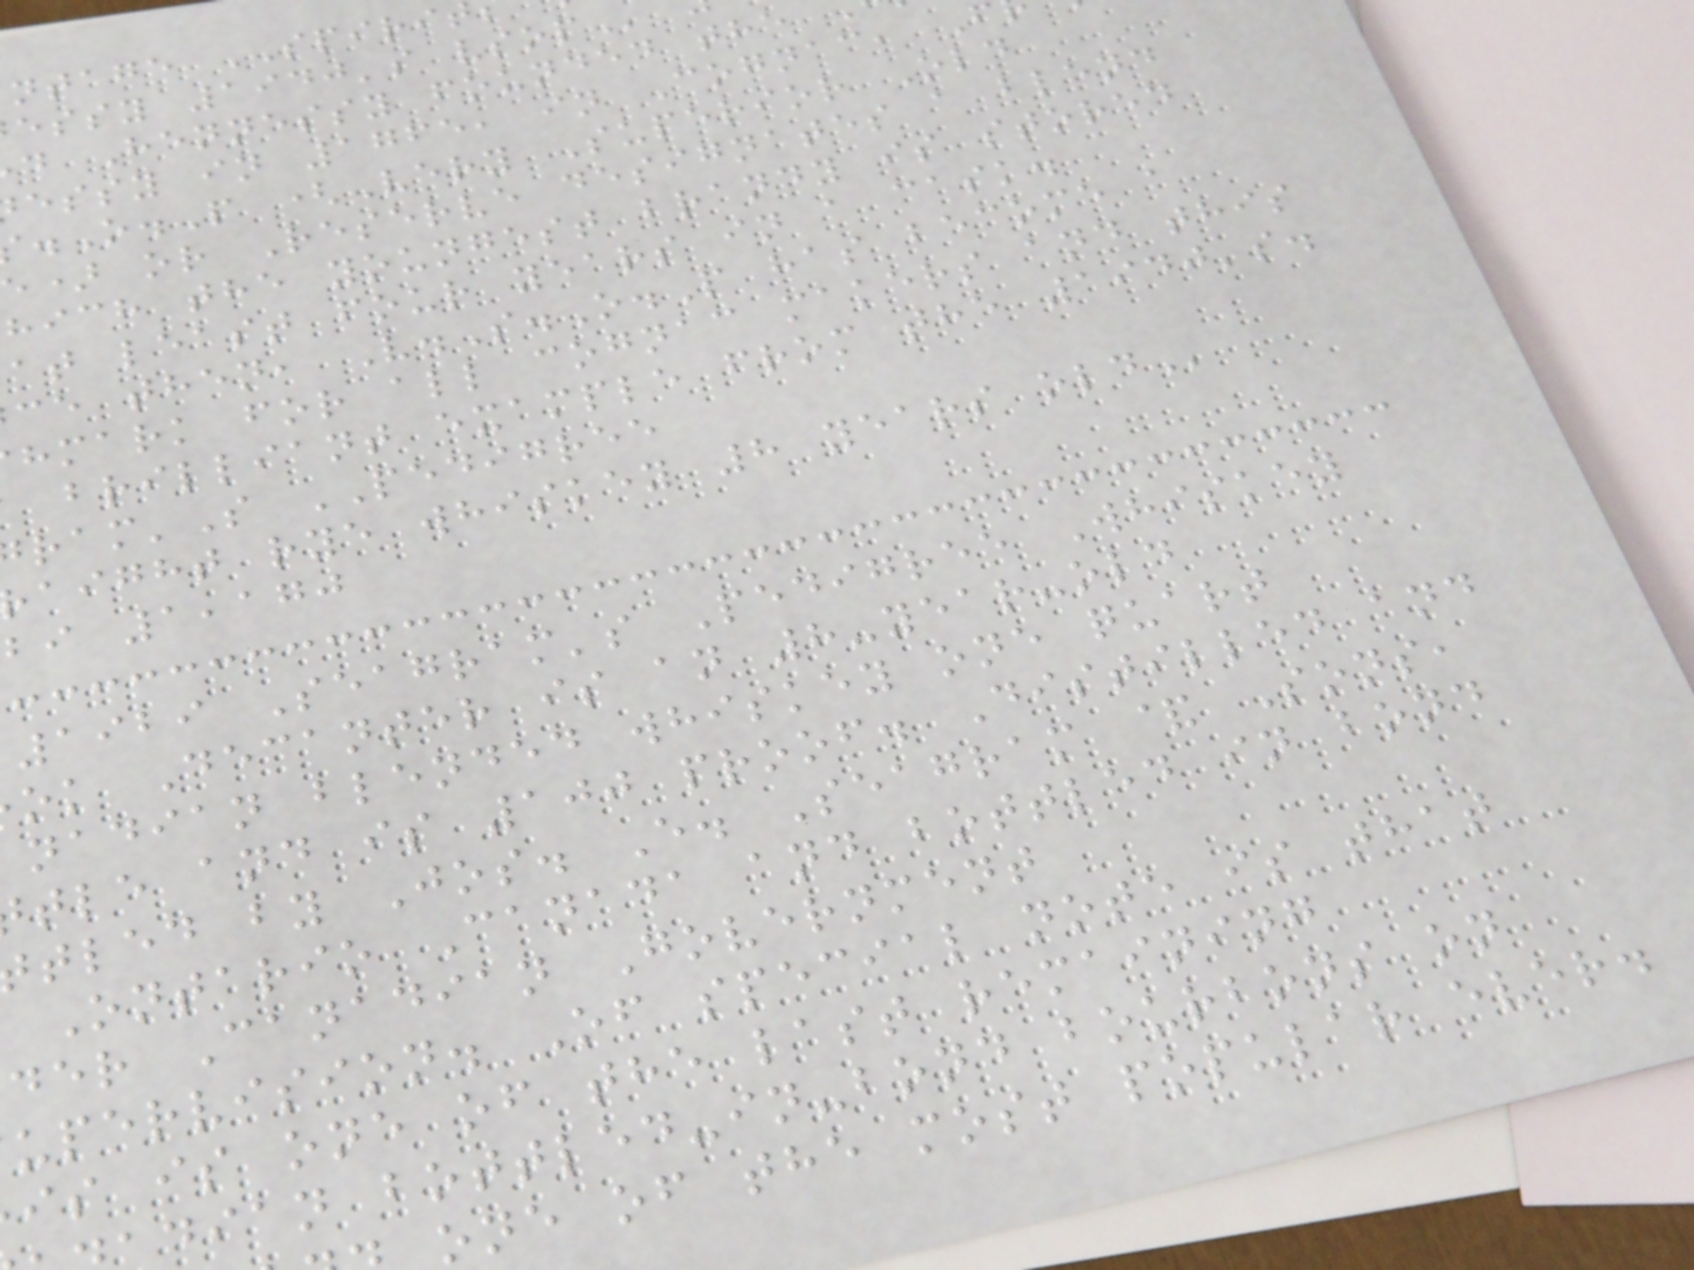ntage SPIRI
essy 1940's
d Hennessy founded the
essy in 1765, in Cognac, F
.O.P (Very Superior Old
e) or Reserve designates a blend
hich the youngest brandy is stored
at least four years in a cask.
ce then, V.S.O.P has become a
hmark for all cognac makers and this
brilliant example from the 1940's.
'S PEDIGREE
aight rye whiskey 8 years
bi 1,170
1929 Seagram's Pedigree Whiskey
ok Decanter is an 8-year-old
nadian blended whiskey one quart
tle and is 100 proof. Distilled and
tled by Jos. E. Seagram & Sons,
Ontario Canada and bottled in bond
der Canadian Government
upervision. Of special note is that
is is one of the last remaining
dian bottled-in-bond bourbons on
one of the most popular ever.
